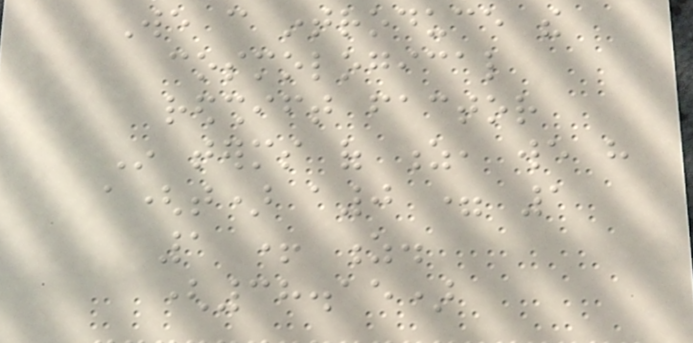We can introduce the
cosmological
redshift factor
In terms of z, we have
a(t) a0 = 1
1 + z.
(38.15)
